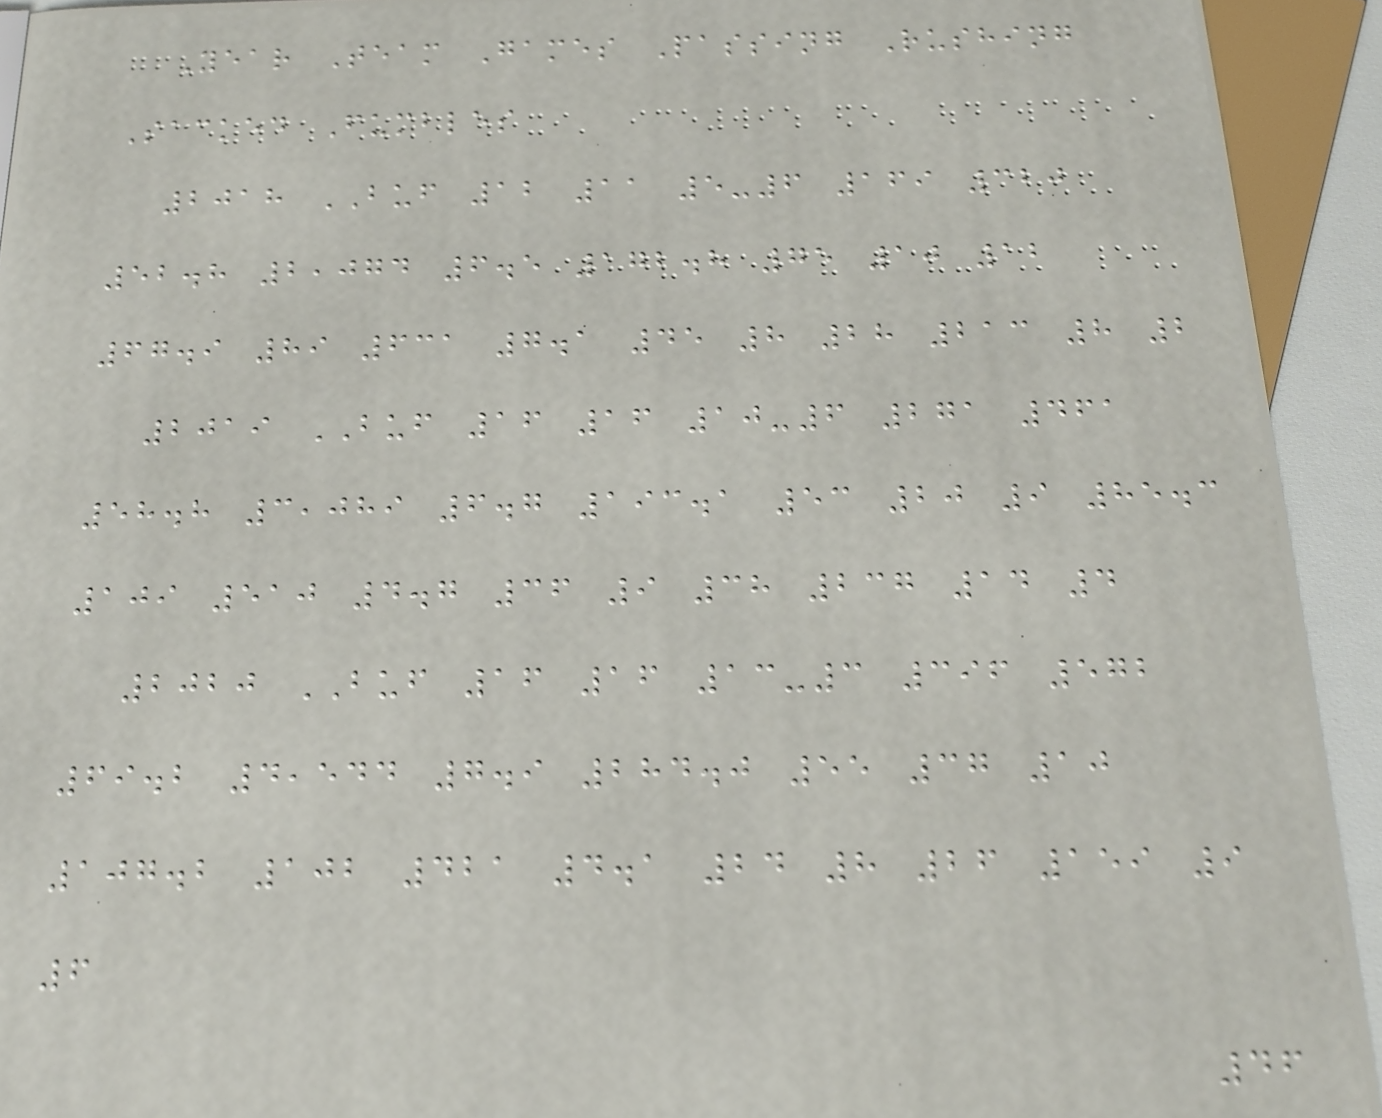Year Team Games Passing Rushing
Sacked Fumbles
2018 BUF 12 11 5-6 169 320
52.8 2,074 6.5 172.8 75 10 12
67.9 89 631 7.1 45 8 28 213 8 2
2019 BUF 16 16 10-6 271 461
58.8 3,089 6.7 193.1 53 20 9 85.3
109 510 4.7 36 9 38 237 14 4
2020 BUF 16 16 13-3 396 572
69.2 4,544 7.9 284.0 55 37 10
107.2 102 421 4.1 24 8 26 159 9
6
46
